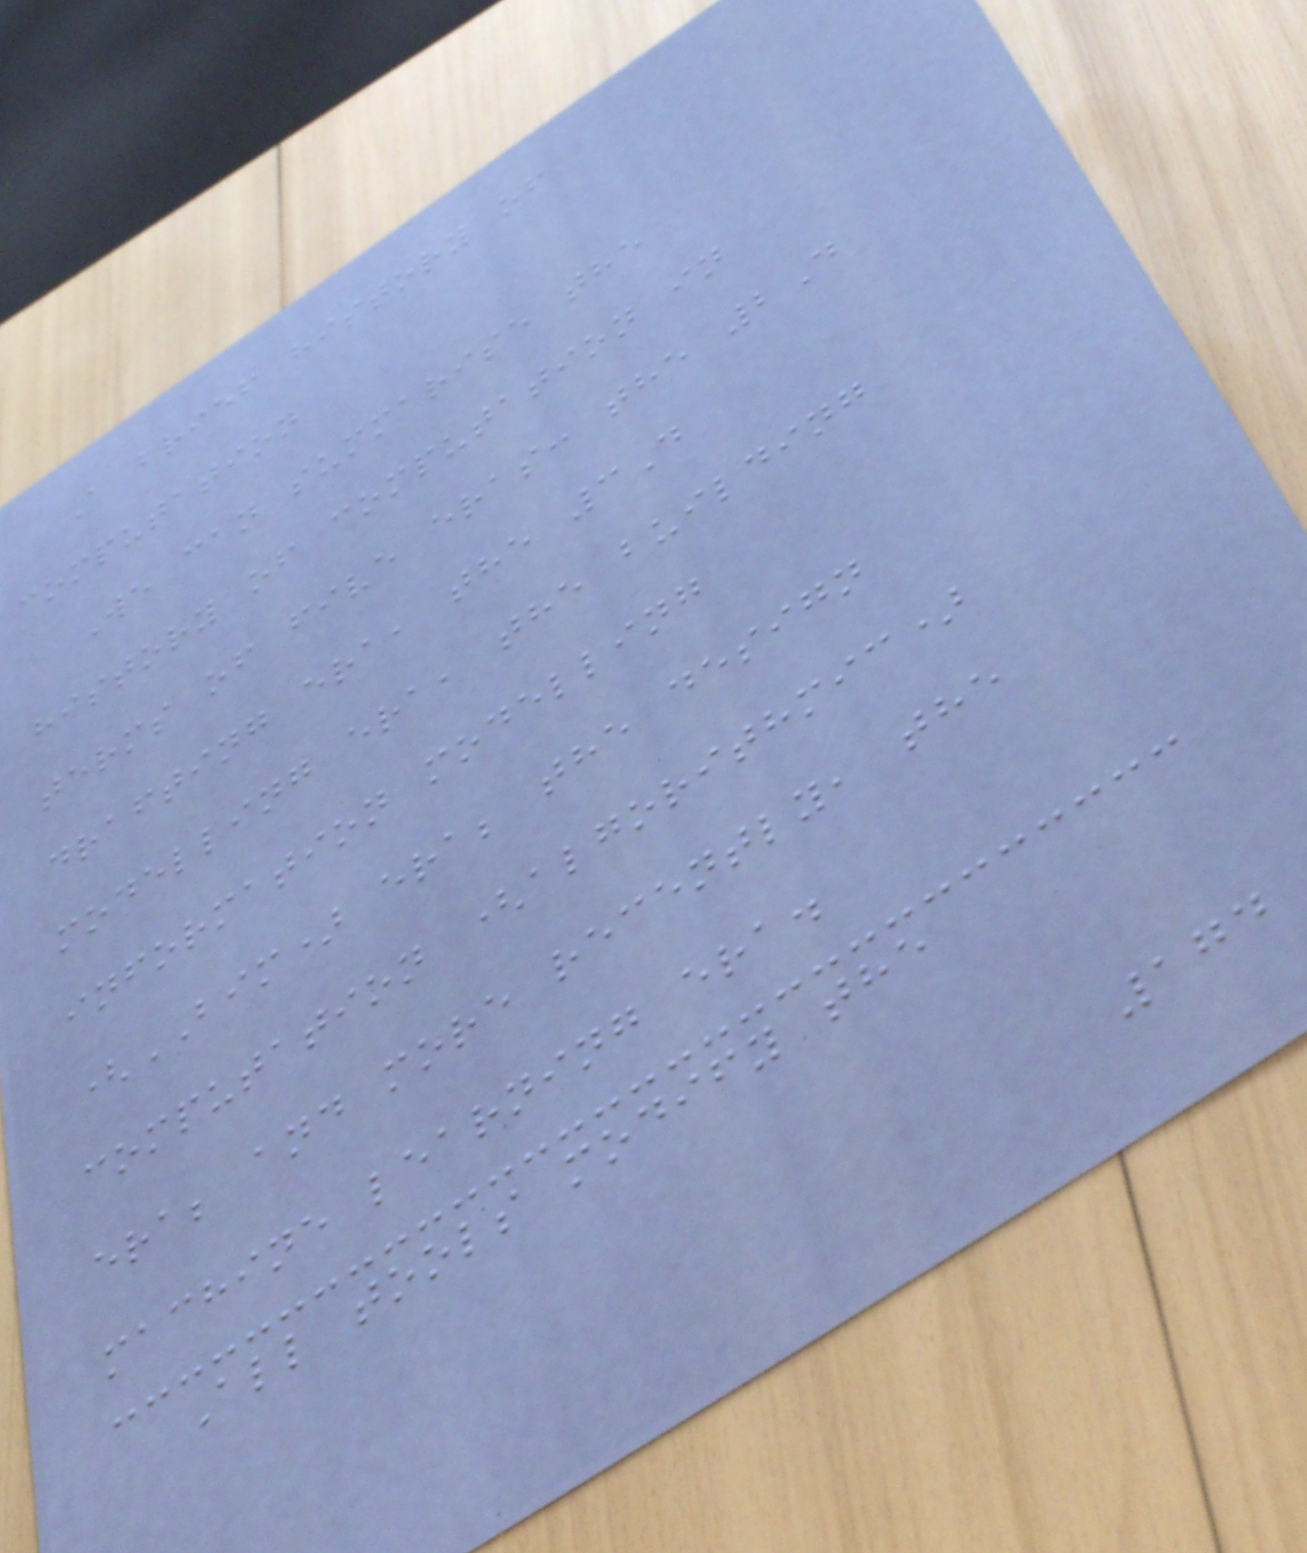A brief history of
computation
We can summarise the
history of computation in
terms of five eras: the 2D
drafting era, the 3D
modelling era, the building
information modelling
(BIM) era; the design
computation (algorithmic)
era; and more recently, the
machine learning era.
All tools modify the
174
